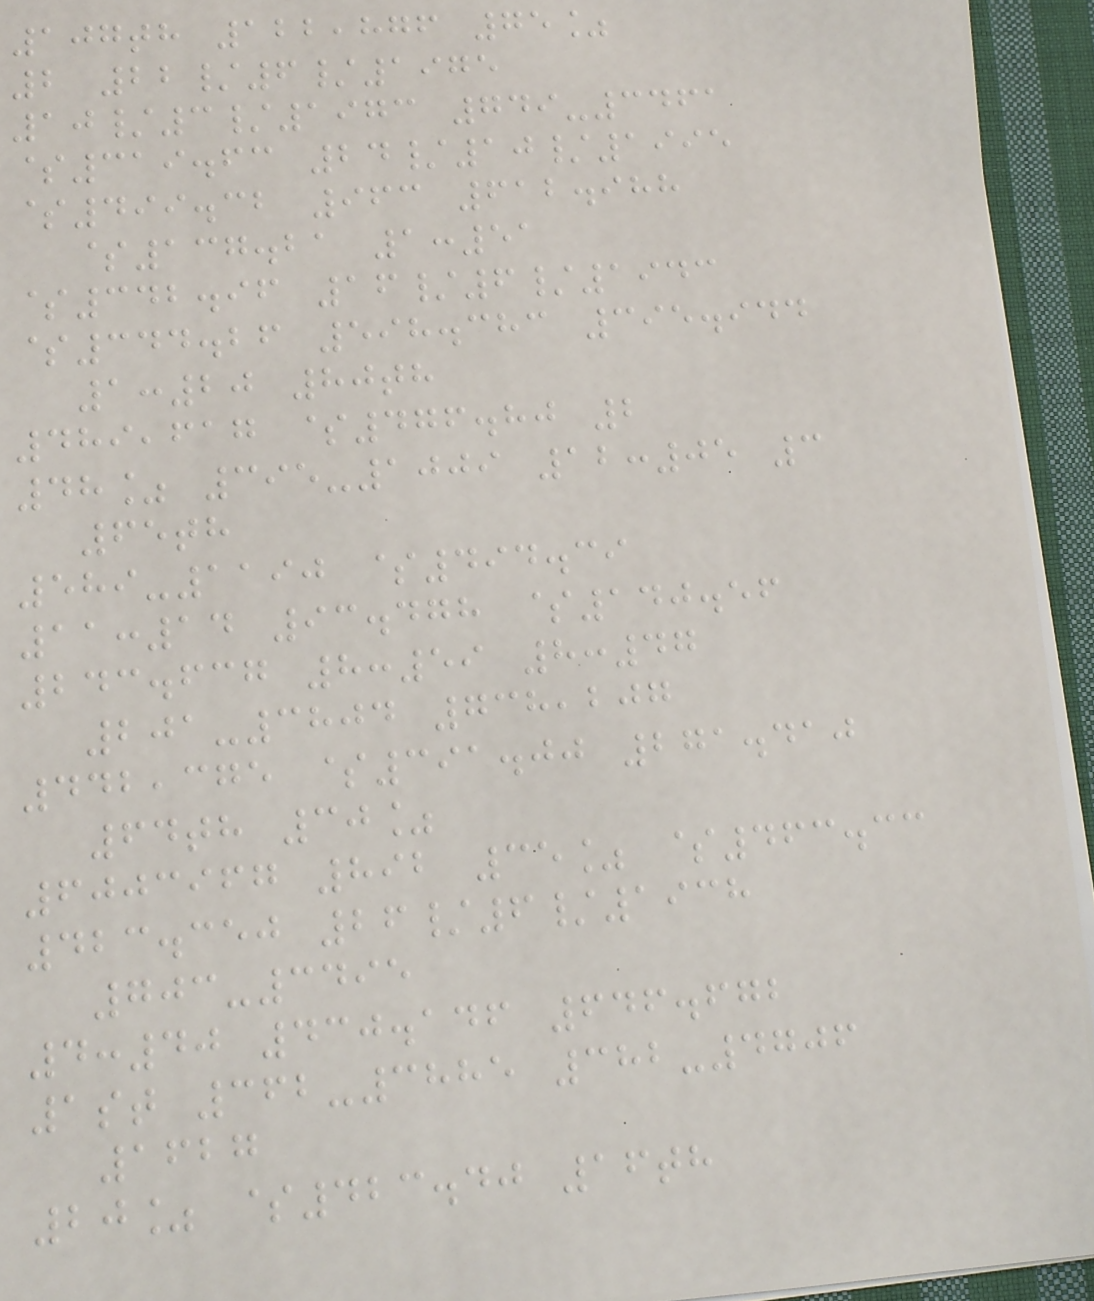107th 122,876 75%
2 22/6/1975
10/3/1973 749-3461
$319.63 24/10/1995
$499.32 963 612.988
$137.21 1:51
$342.96 16/6/1943
$344.26 598.383 395.944
1:20 80th
489,617 $476.80 2
48% 395-1009 12:05 3
65th
589-1190 $494.39
11:14 93.478 $140.56
243.637 8:59 8:47
201-3804 738,207
442,375 $391.00 271.410
64th 30%
6003967 892 35% $463.33
423.350 26/6/1938
703-3495
4:40 430.146 646.672
1st 362-3885 382-4706
1627
20% $423.40 16th
